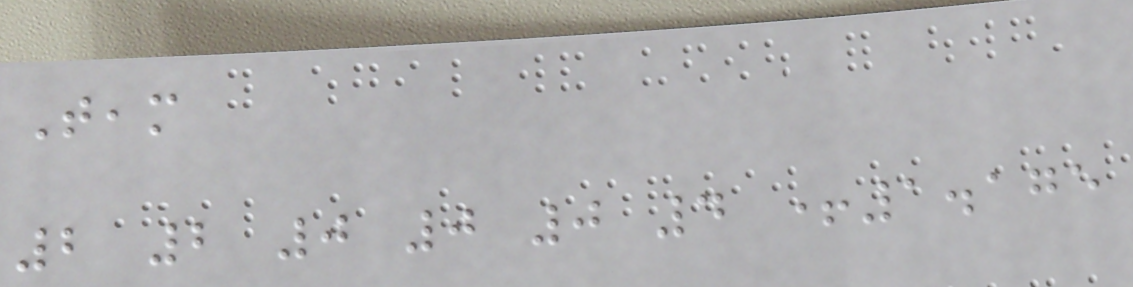Team
2 2 0 0 0 4 +1.175
